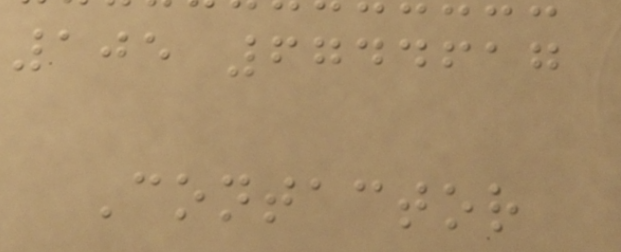105 6744617
Contactor
